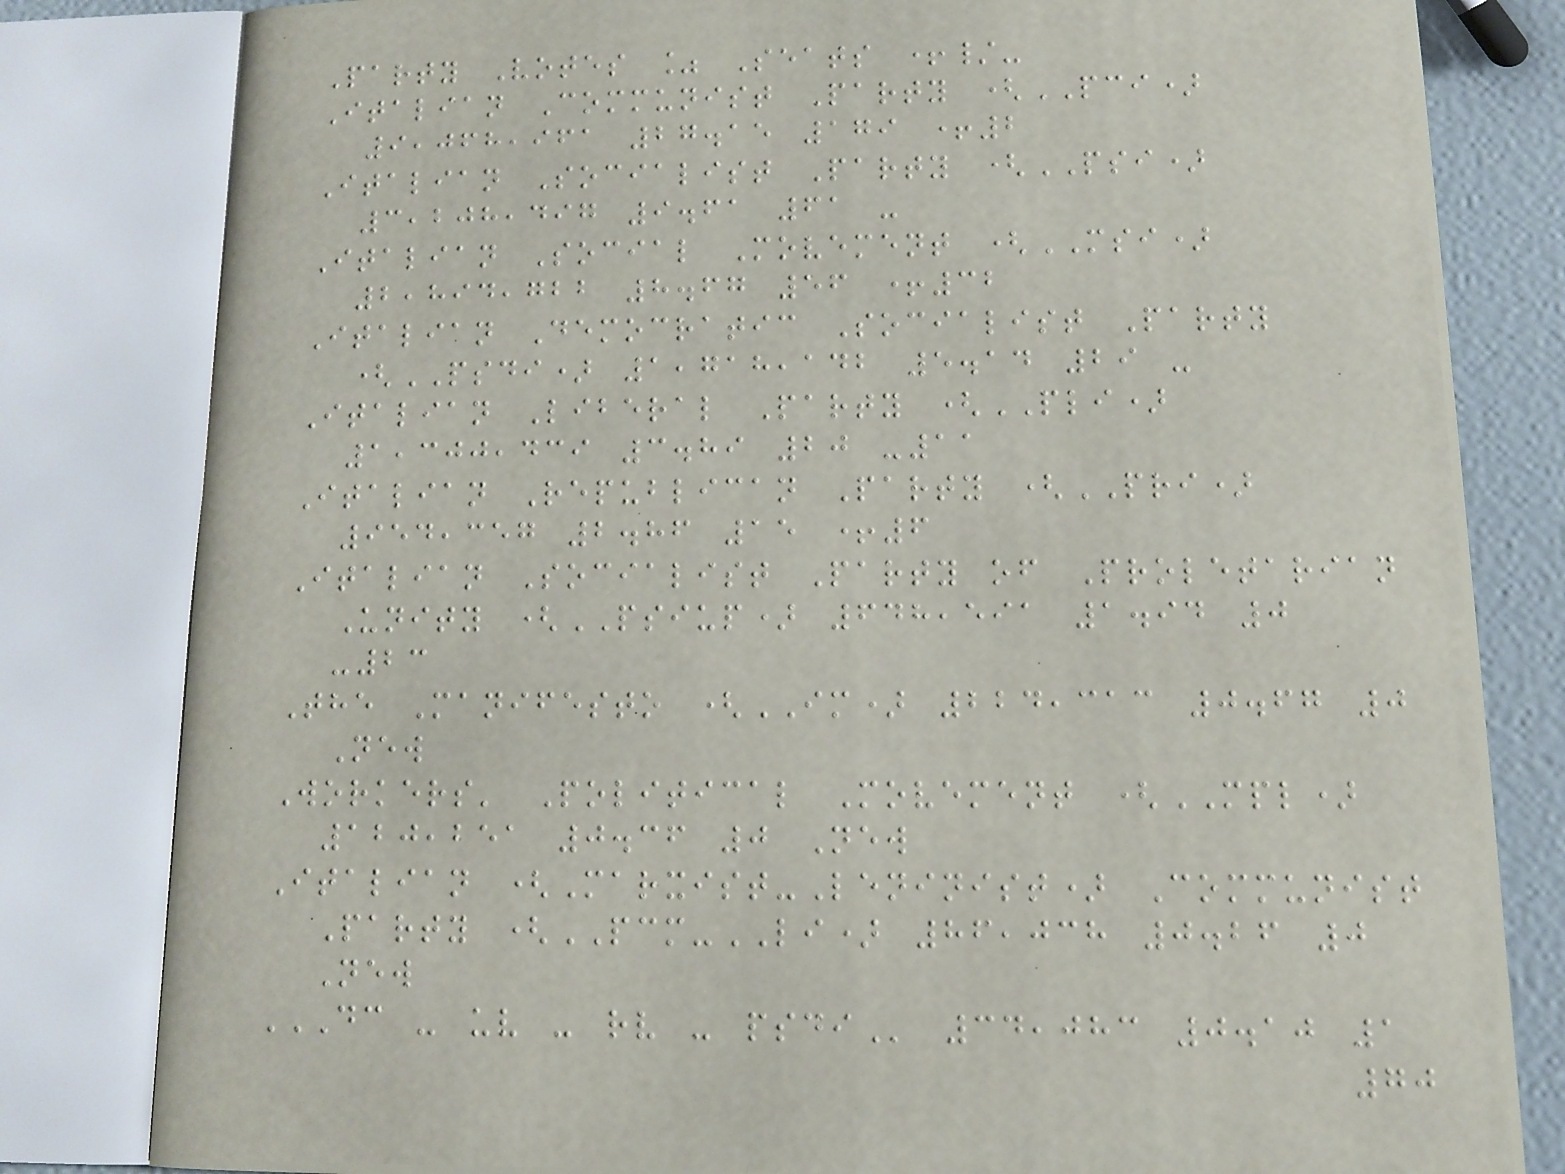Party Votes % Seats +/-
Italian Communist Party (PCI)
9,068,961 27.15 179 +2
Italian Socialist Party (PSI)
3,208,497 9.61 61 -
Italian Social Movement (MSI)
2,894,722 8.67 56 +32
Italian Democratic Socialist Party
(PSDI) 1,718,142 5.14 29 -
Italian Liberal Party (PLI)
1,300,439 3.89 20 -11
Italian Republican Party (PRI)
954,357 2.86 15 +6
Italian Socialist Party of Proletarian
Unity (PSIUP) 648,591 1.94 0
-23
The Manifesto (IM) 224,313 0.67 0
New
Workers' Political Movement (MPL)
120,251 0.36 0 New
Italian (Marxist-Leninist) Communist
Party (PCM-LI) 86,038 0.26 0
New
DC - UV - RV - PSDI 34,083 0.10 1
70
